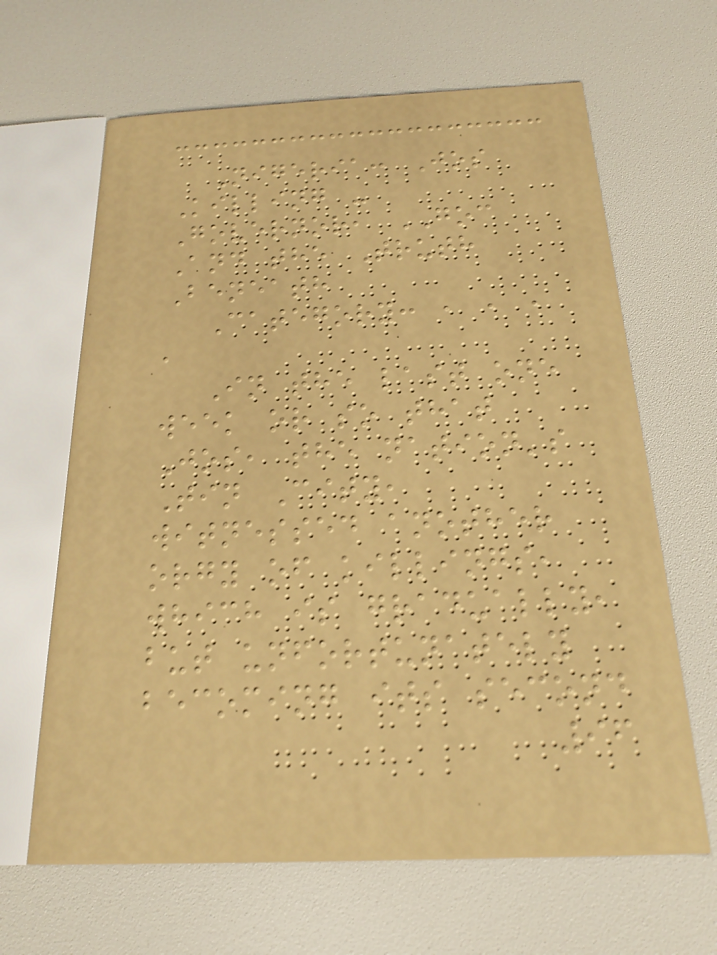Nigeria: Jos
Killing -
Governor, GOC
And the Truth
Beneath
Category: , , ,
,
In the last one
week or so that
Jos, the nation's
Tin City,
witnessed another
orgy of killings,
which is gradually,
but unfortunately
becoming its second
96
